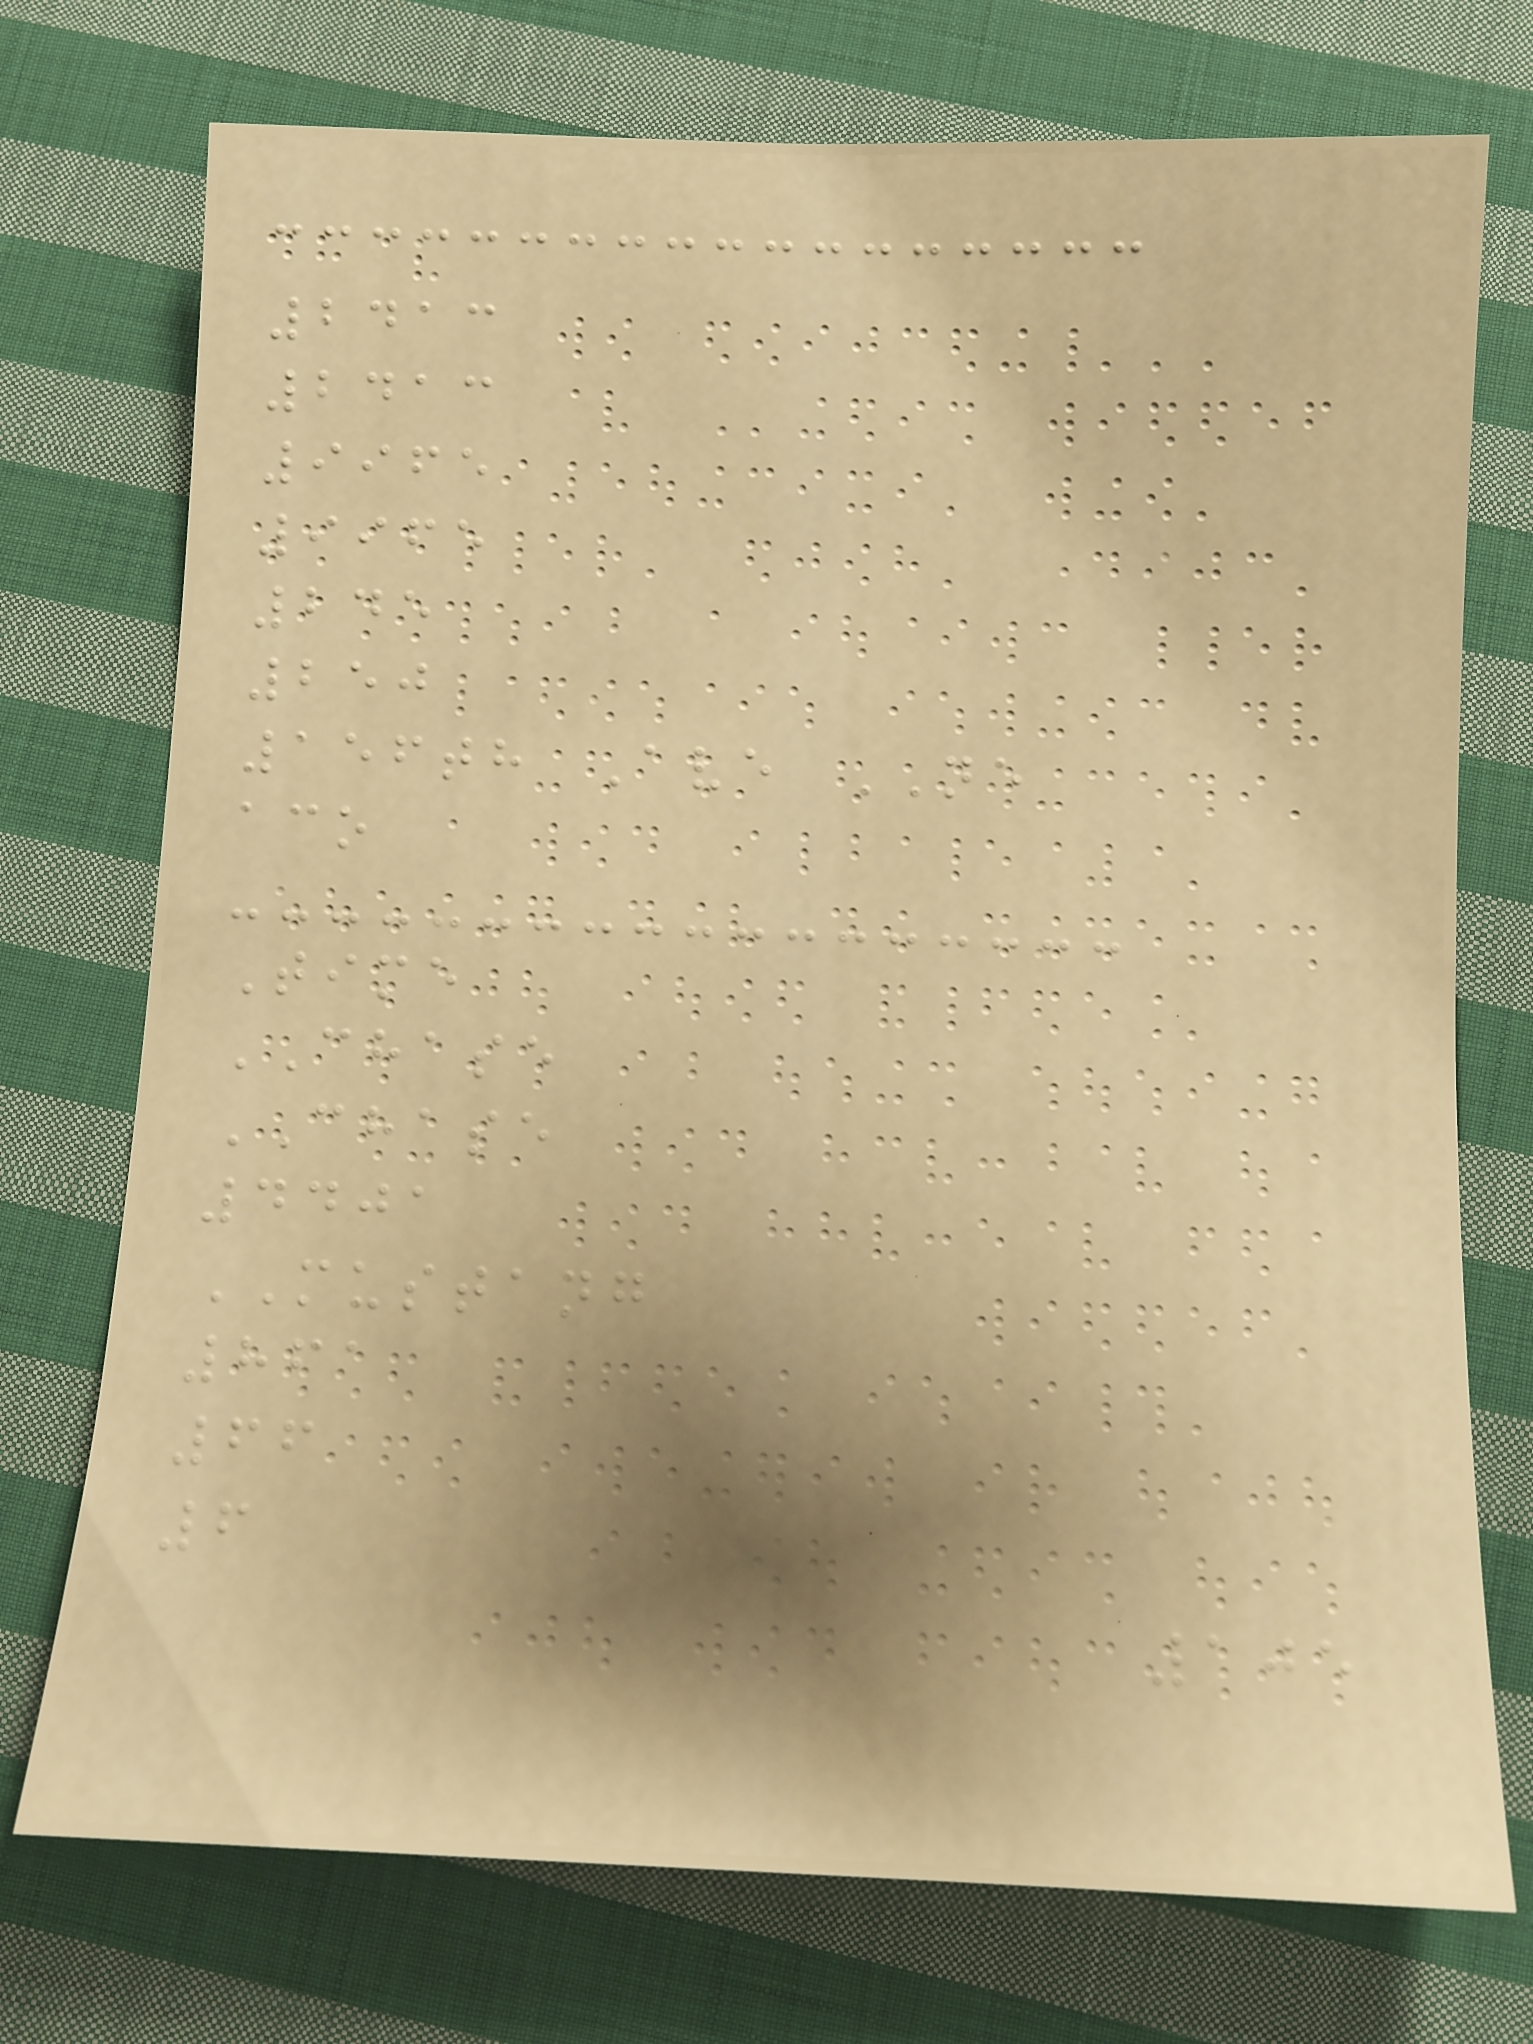2413
2413
9965
9965
245
250
156th Ave NE
aco
Time
CHASE
CHASE
4401
MUSTANG
861
66
6
105
